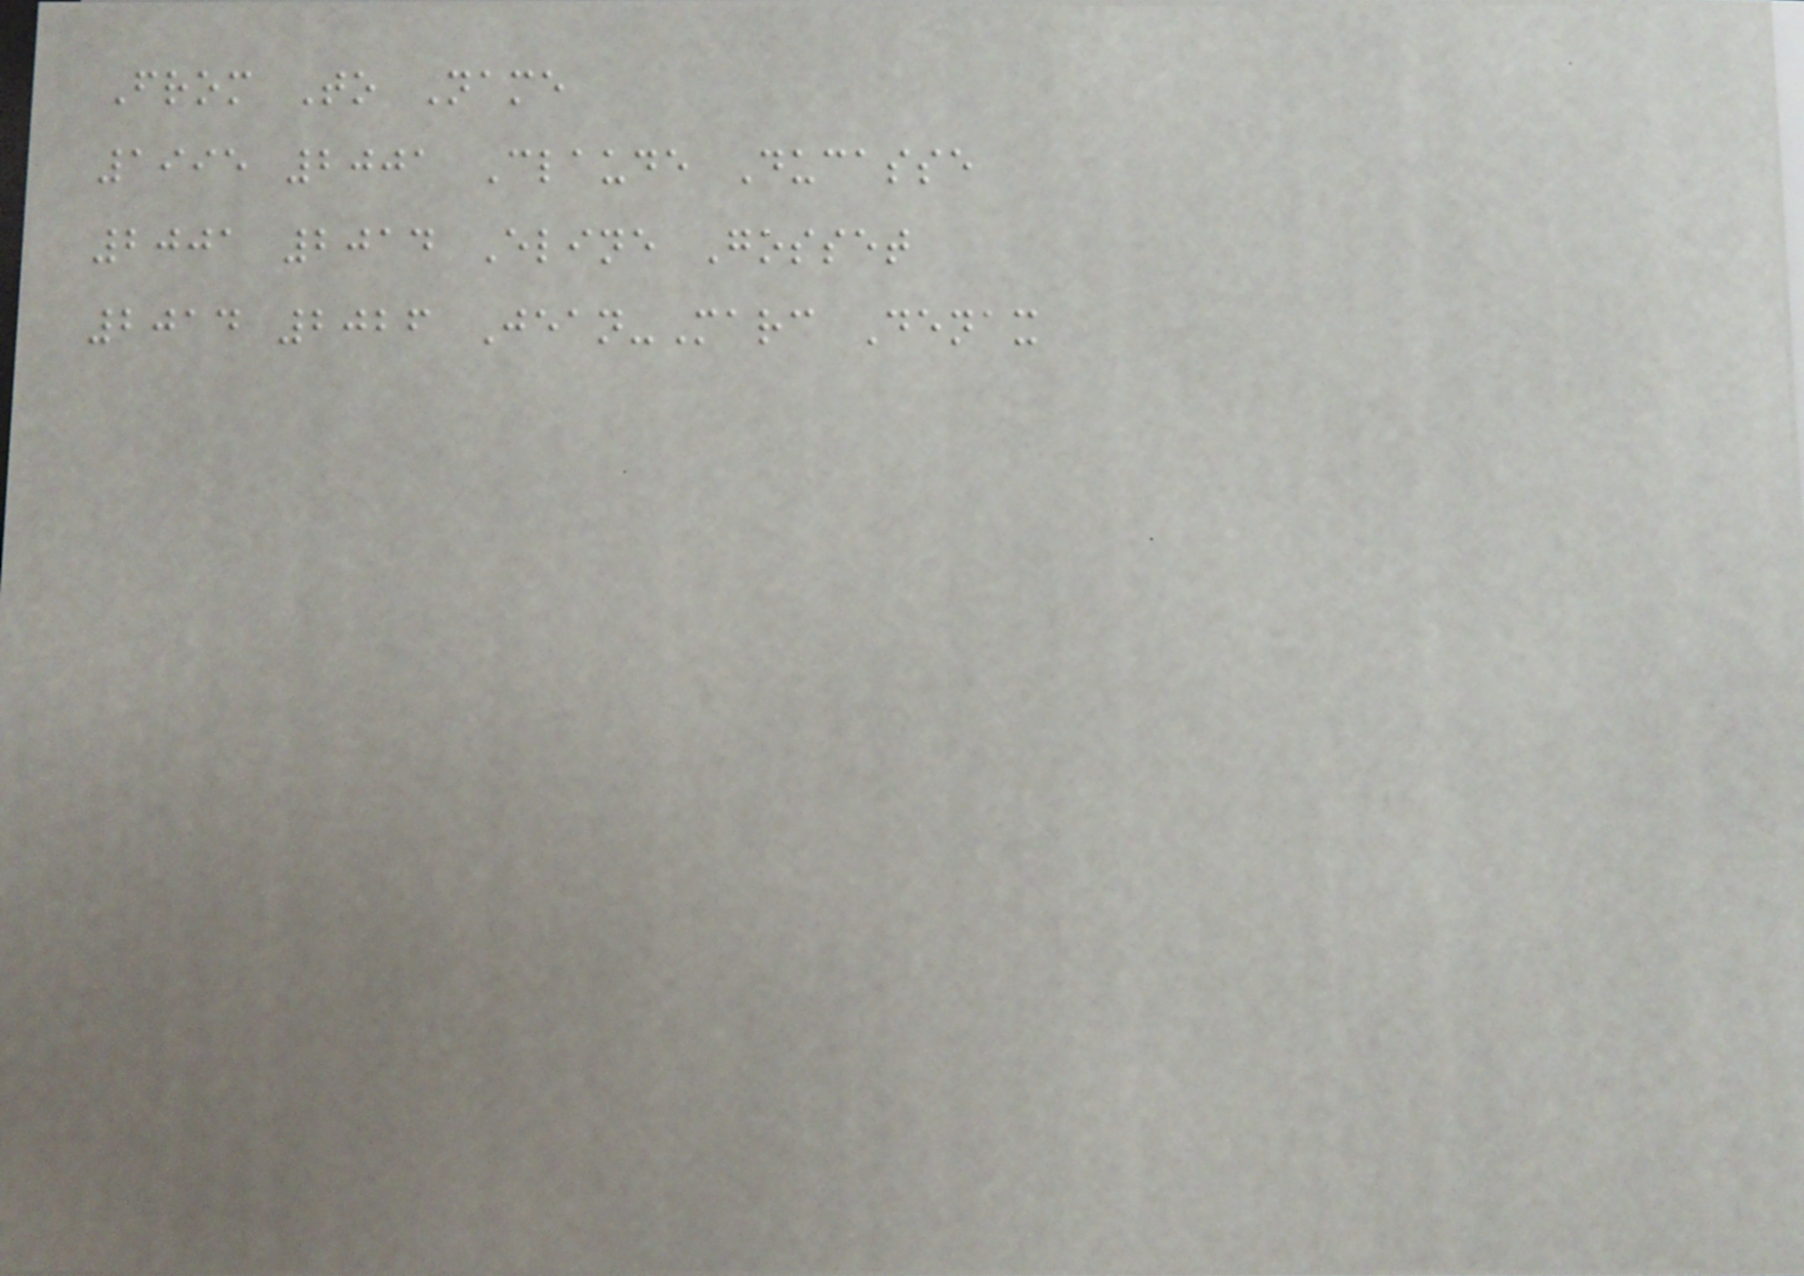From To Name
1995 2001 Claude Ducasse
2001 2014 Eline Gosset
2014 2026 Jean-Marc Denax
